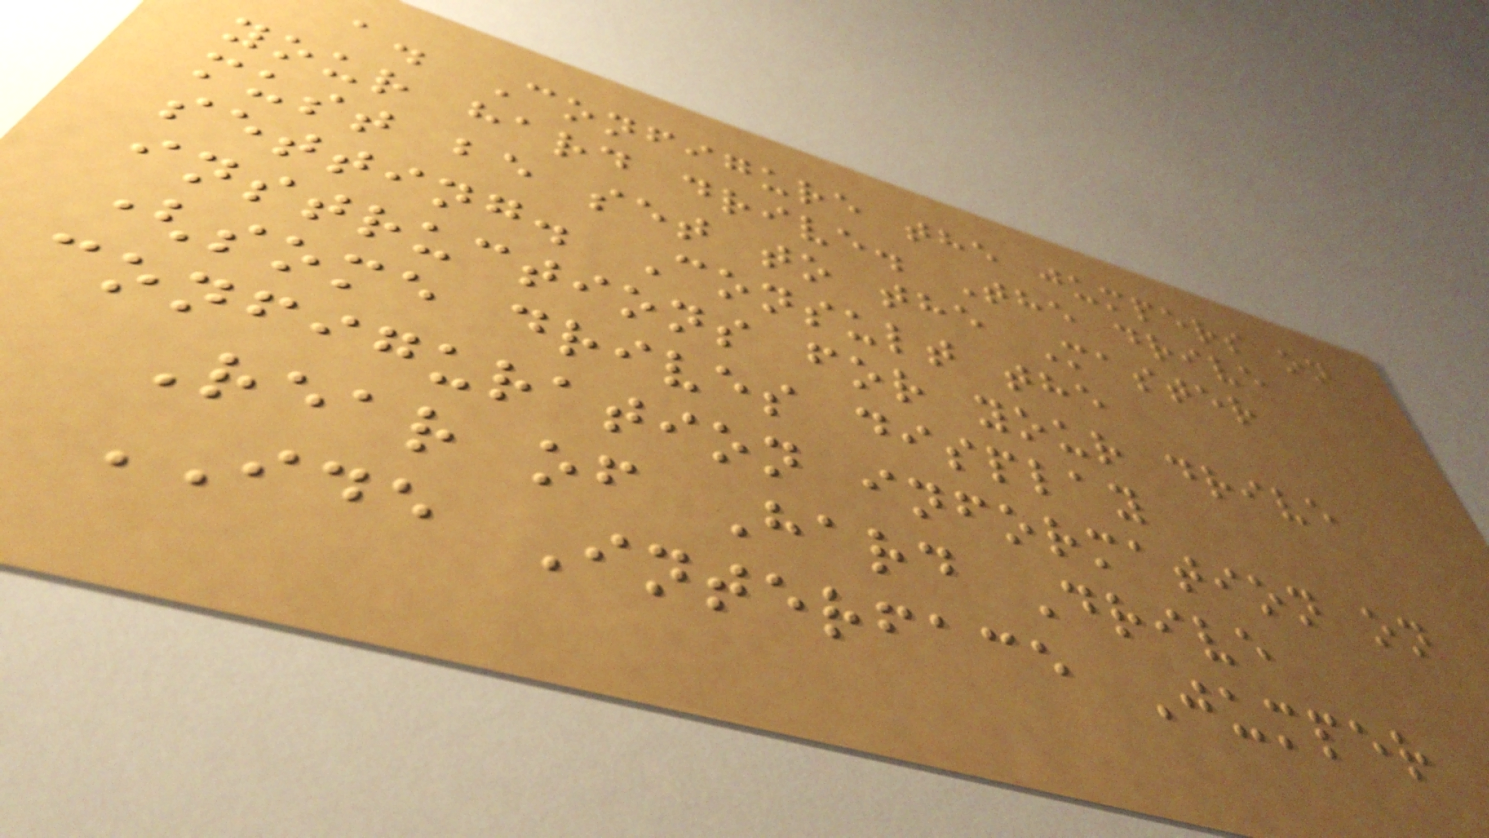a. Configure the jumpers on
your hard drive. The drive
must be set to the Master
setting. Consult the
instructions for your drive
(some drives display
configuration information on
Rear of Hard Drive
IDE Interface Jumper
